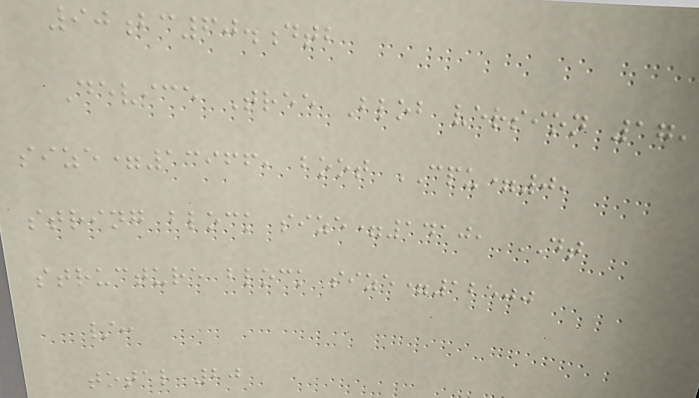90bc60.dtb
Device Tree Blob version 17,
size=13966, boot CPU=0,
string block size=1410, DT
structure block size=12500
/:
total 20
